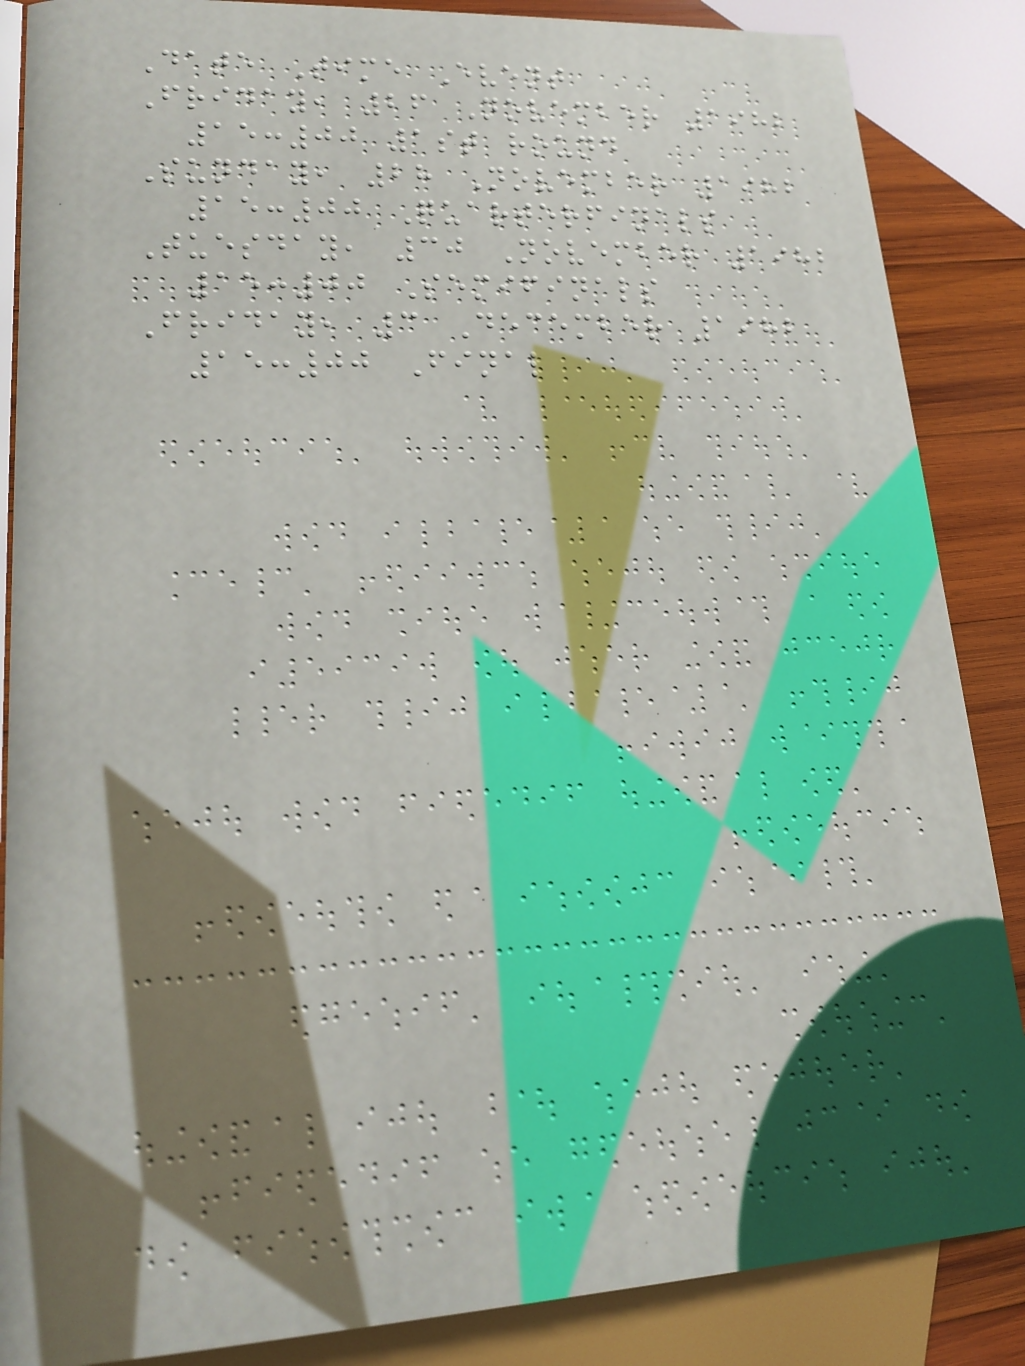Date Time Event
Friday, 26 November 1982
15:00 1st round
Sunday, 28 November 1982
15:00 Quarterfinals
Tuesday, 30 November 1982
15:00 Semifinals
Friday, 3 December 1982
15:00 Final
